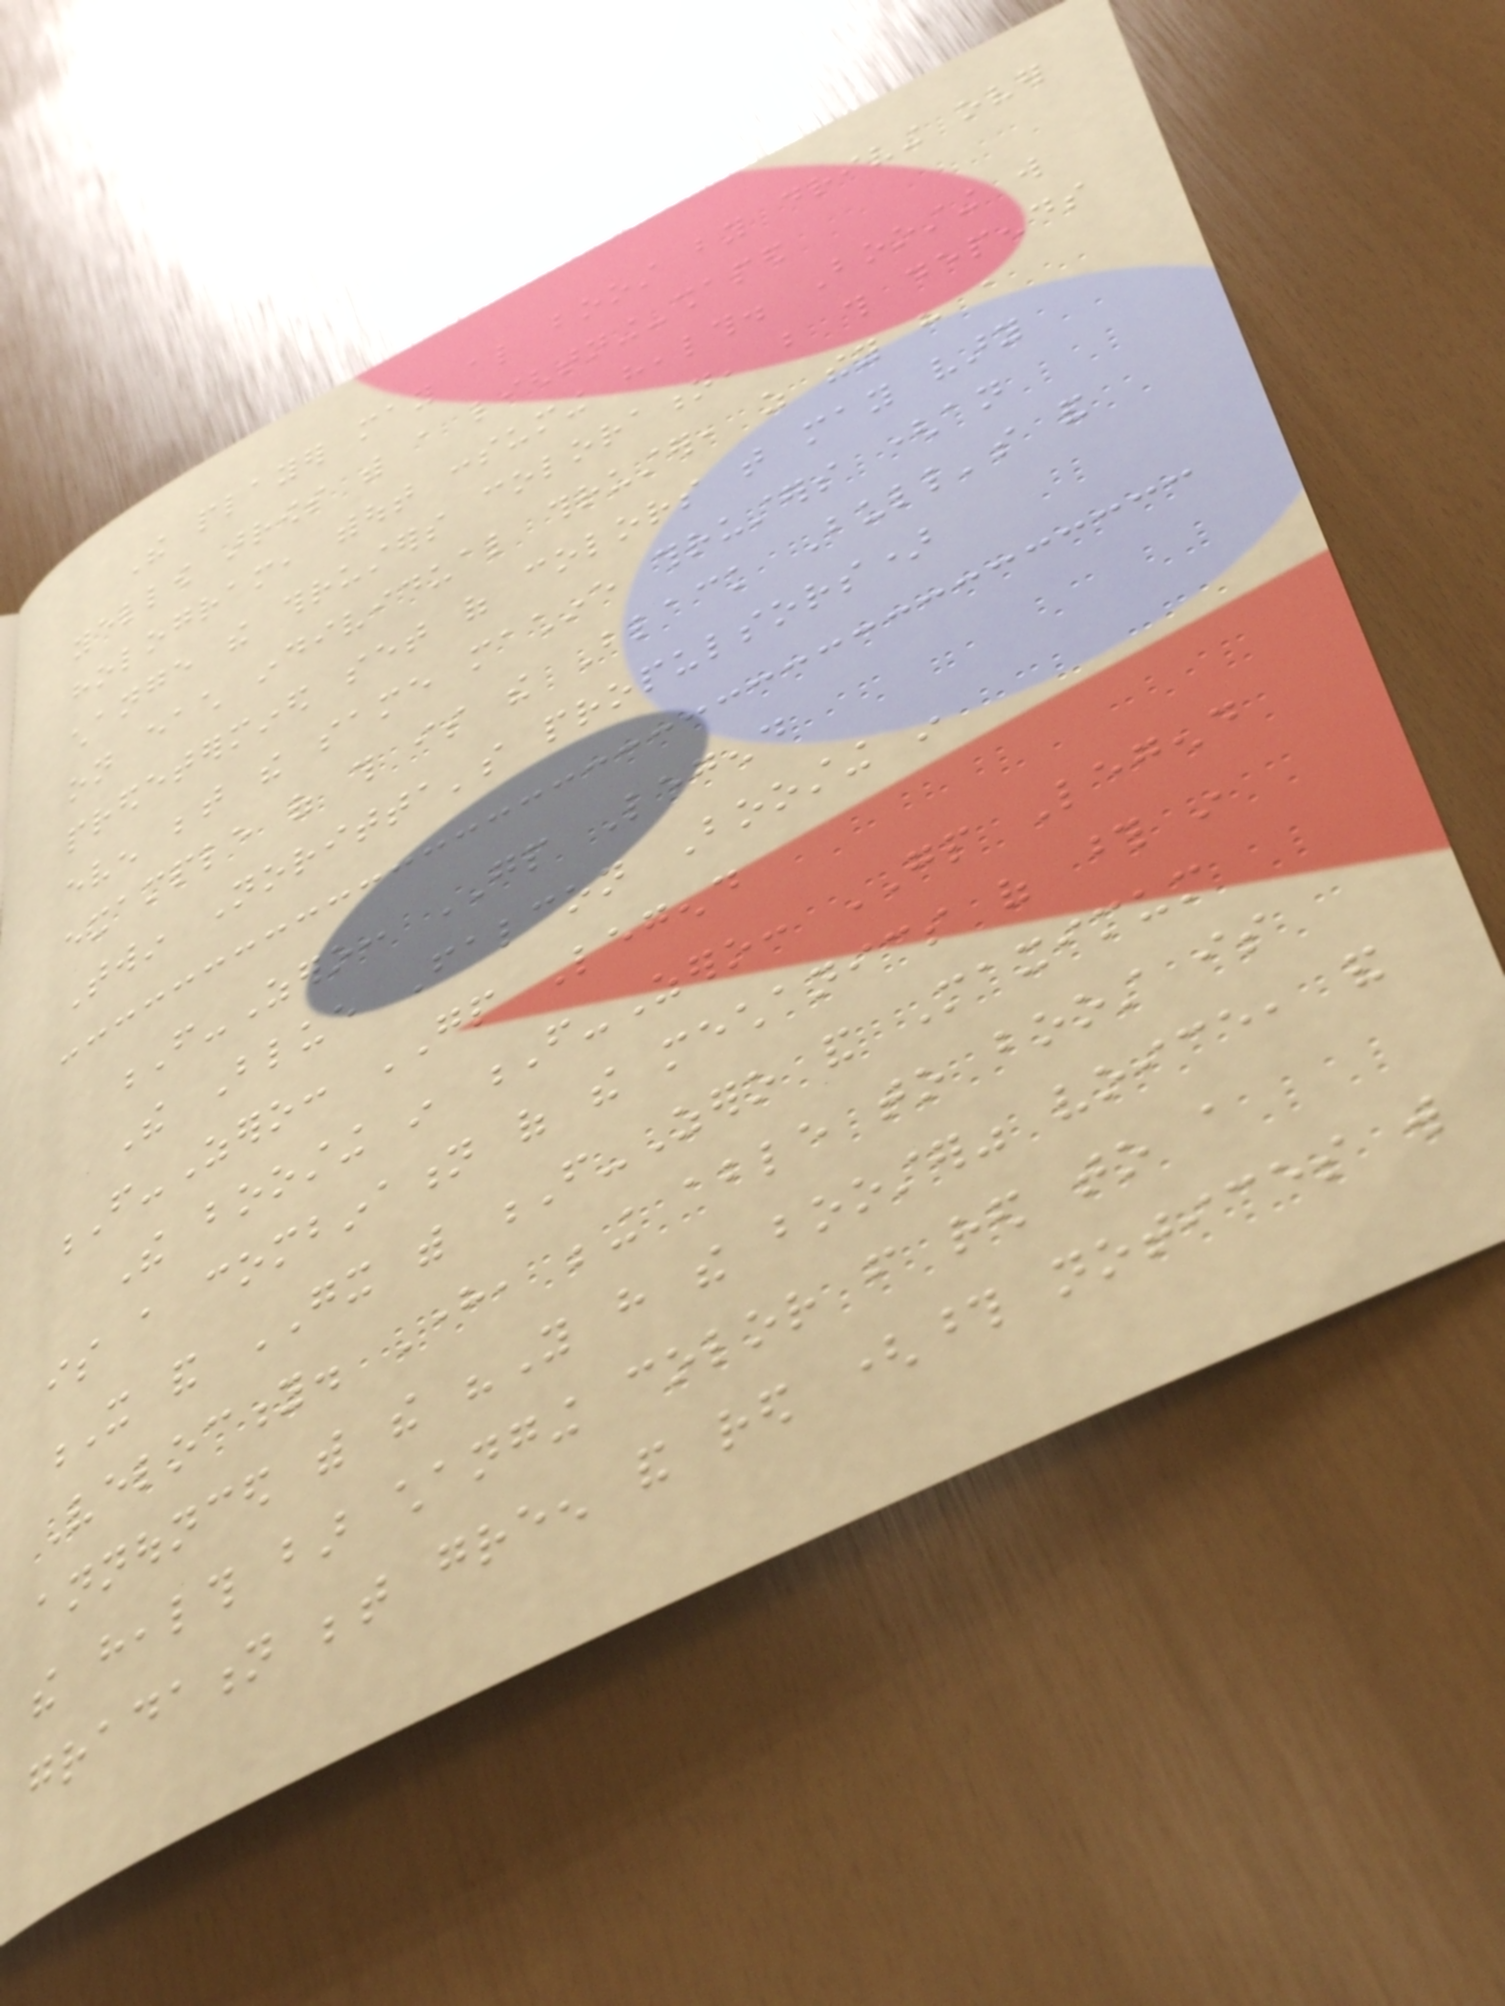The player may also boost by driving over
yellow arrows with a lightning-shaped
hologram, without consuming health. Boosting will
change the thrusters coloration, but this depends
on each individual thruster, as they have a
predetermined set of colors that may vary
even between the same machine thrusters (an
example of this is the Black Bull's and
Twin Noritta's propulsors)
F-Zero: GP Legend
The Blue Falcon Boosting in
F-Zero: GP Legend
The boosting in F-Zero: GP Legend
is a combination of the mechanics of those in
X and GX with F-Zero and Maximum
Velocity. Here, being able to boost is
announced with the "You have the booster" voice, and
the health bar changing color from red to a
gradation between green and red (those notices will
